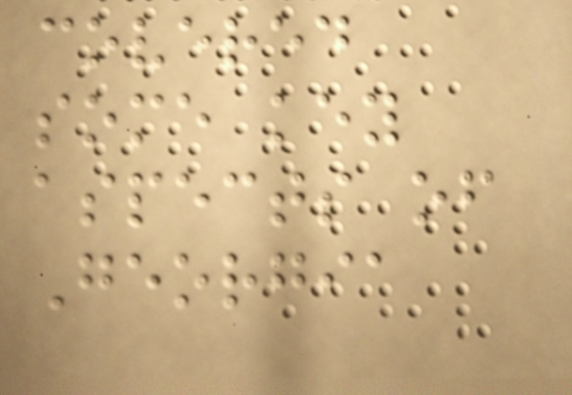covered
some key
aspects of
Georgia
